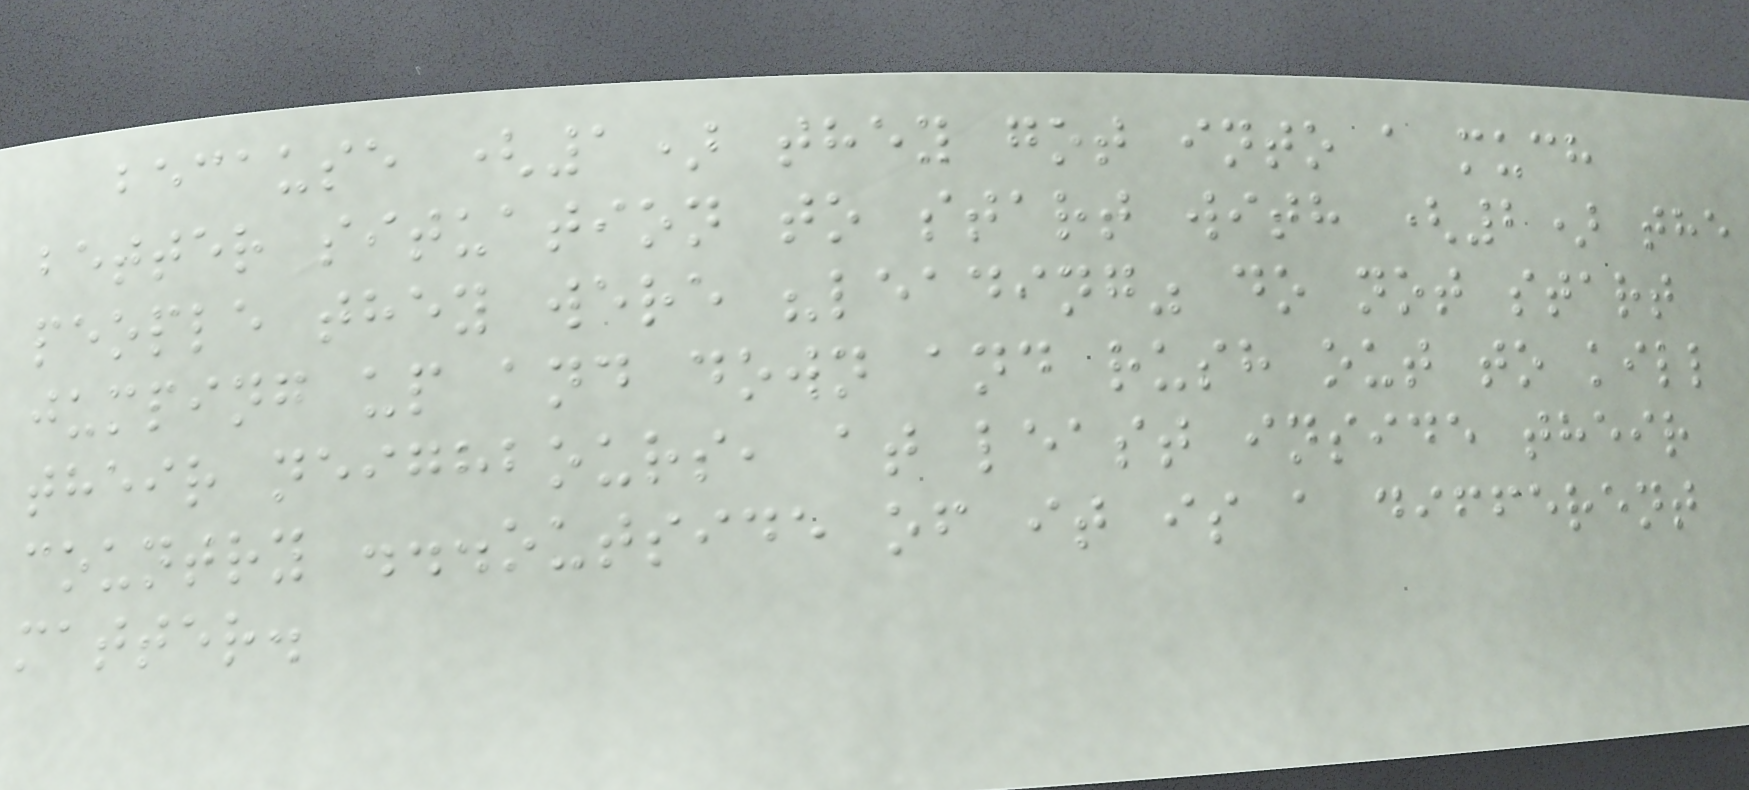because (1) they got into a much
better situation to start with (2) the
people they were "leading" do not start
jumping up and down and rush out to kill
their neighbours, at least inside their
country ...outside of it is a different
matter.
